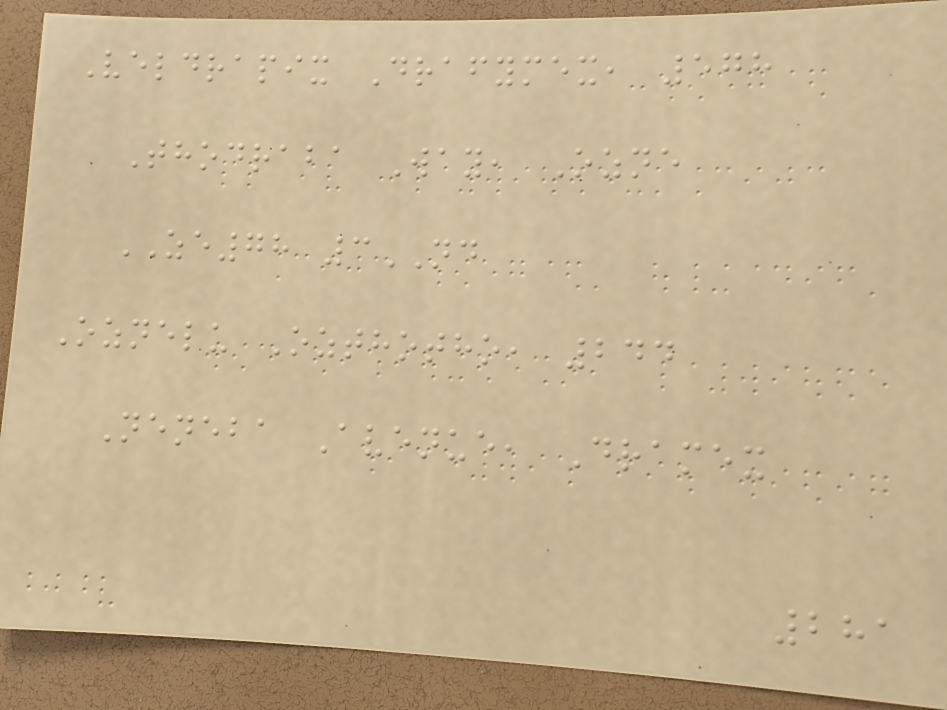Veldrapix Drafymex, 578
Thodraba Way, Ozne
ZE78 3ND
Oznelu Ozthotho, 244
Neneba Avenue, Dramex
281
